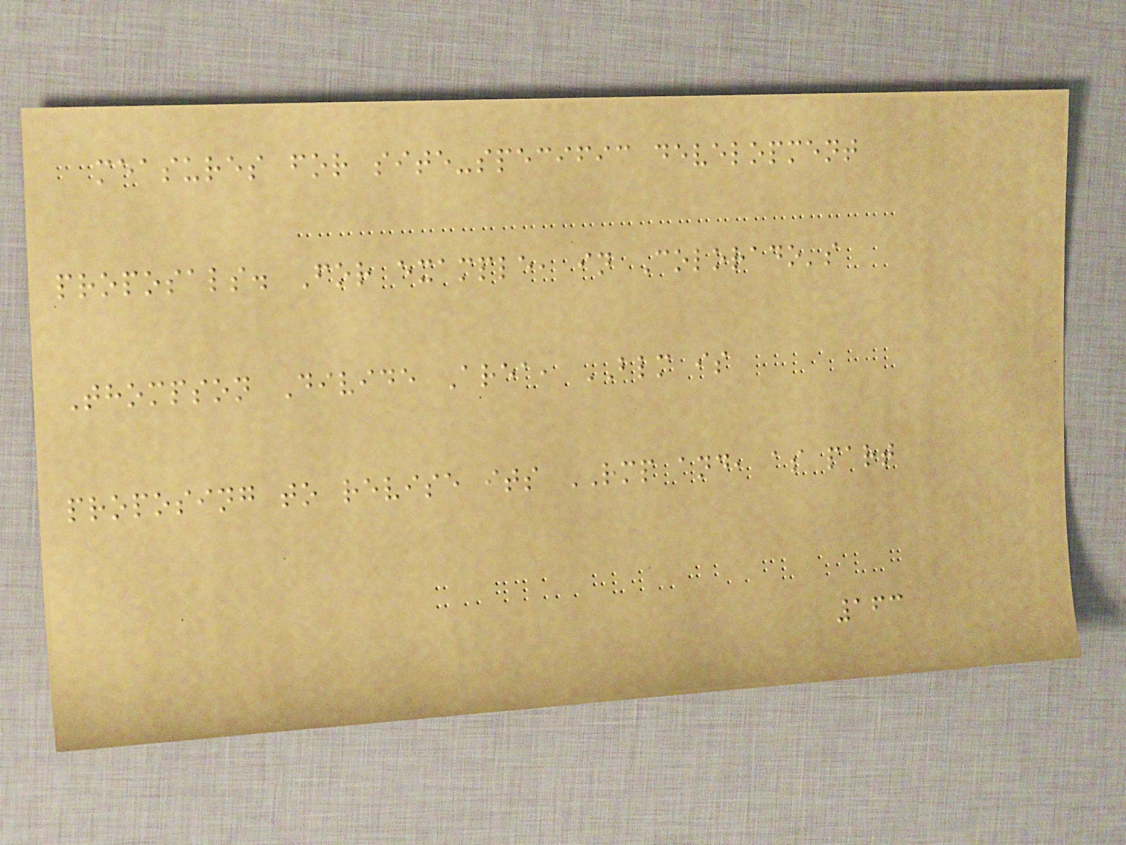measures for site-specific development
proposals. For example, in Colorado's
Thompson Divide Area, BLM is
proposing to revise its RMP and, as part
163
